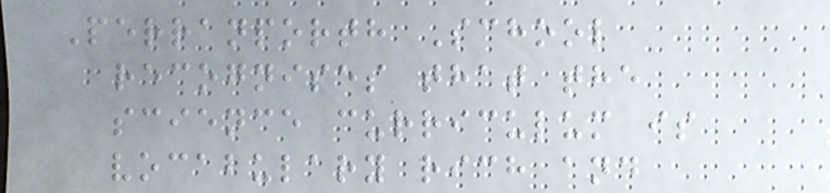Perranporth School
recognises that the
science curriculum is
vocabulary rich and
